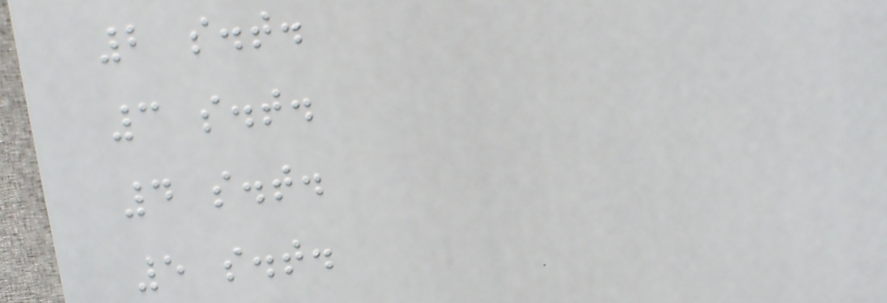2 s.t.
3 s.t.
4 s.t.
5 s.t.
